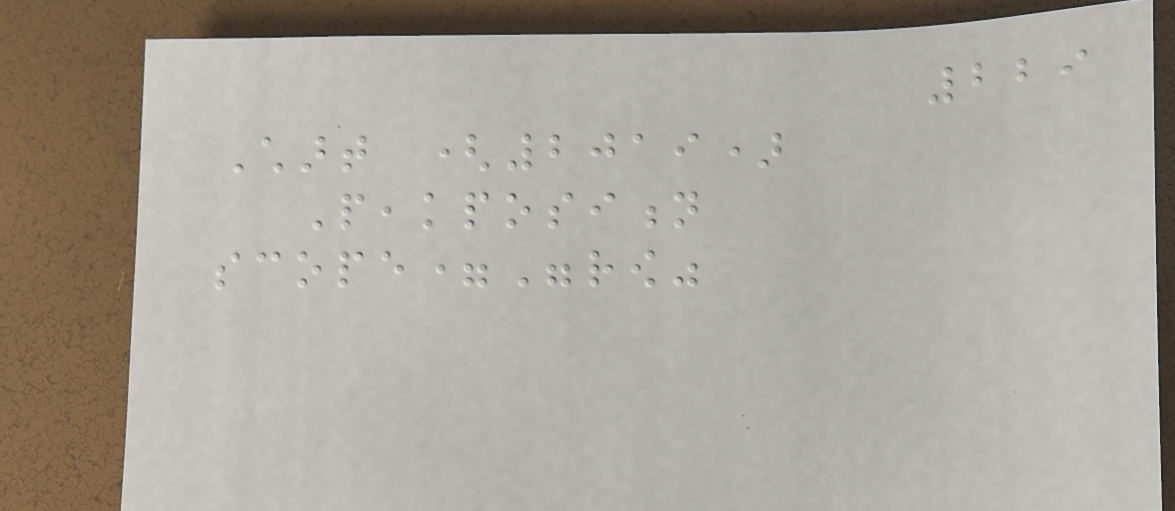229
Chart (2019)
Peakposition
scope="row"
